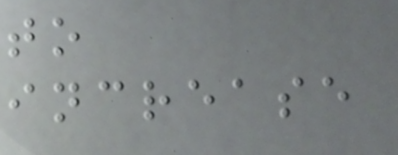to
increase
